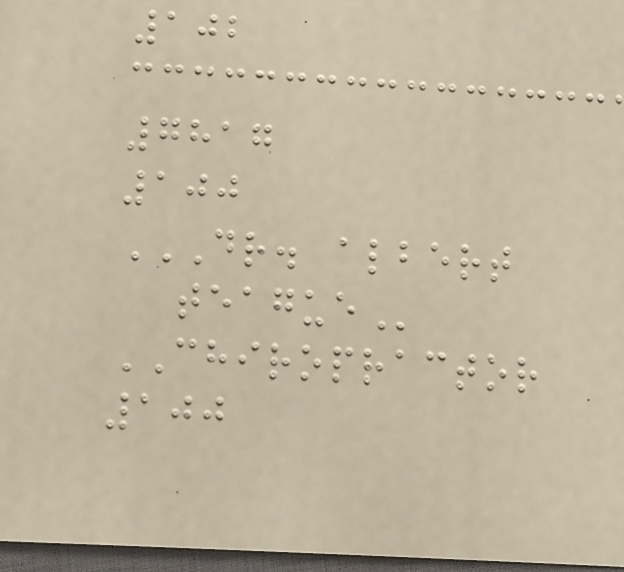102
7817
100
DR. ALBERT
TEAGUE
CHIROPRACTOR
100
